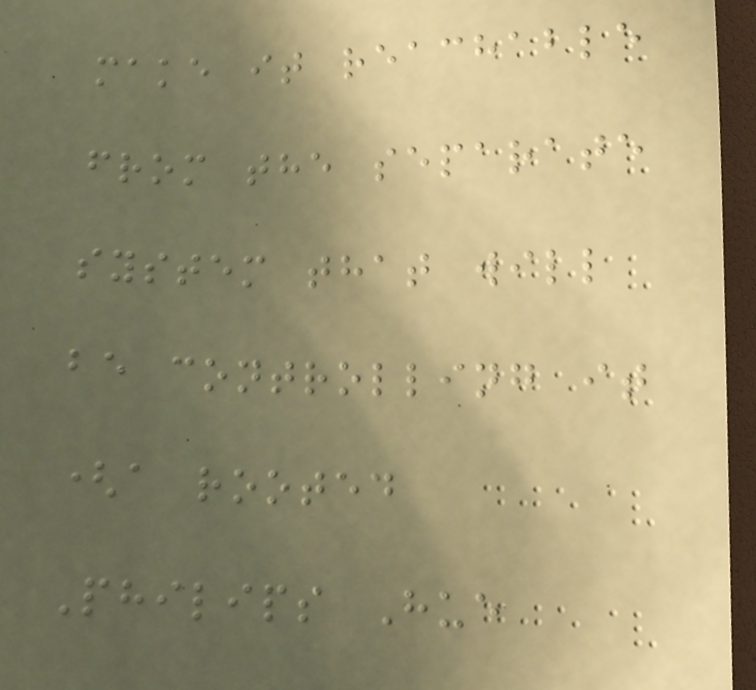make it reachable
from the separate
system that will
be controlling it
(a rooted
Philips Hue
